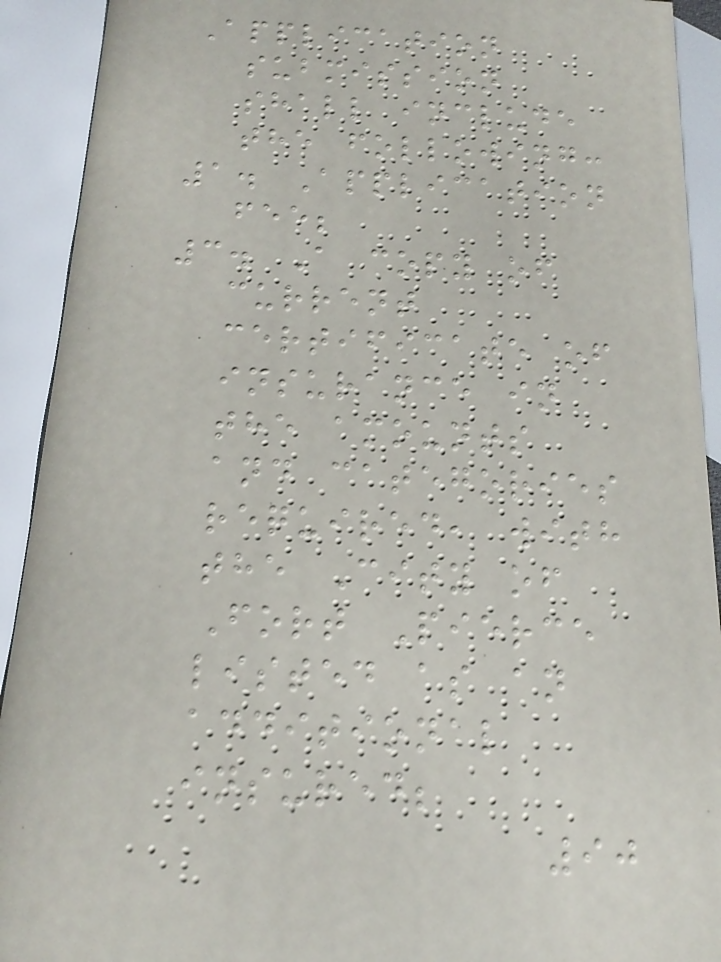Application
submission
shall include
the following:
1. Application
fee;
3. A copy of
current
certificate of
insurance in
the amounts
and categories
required, with
the City of
Fort Pierce
listed as an
additional
insured;
90
